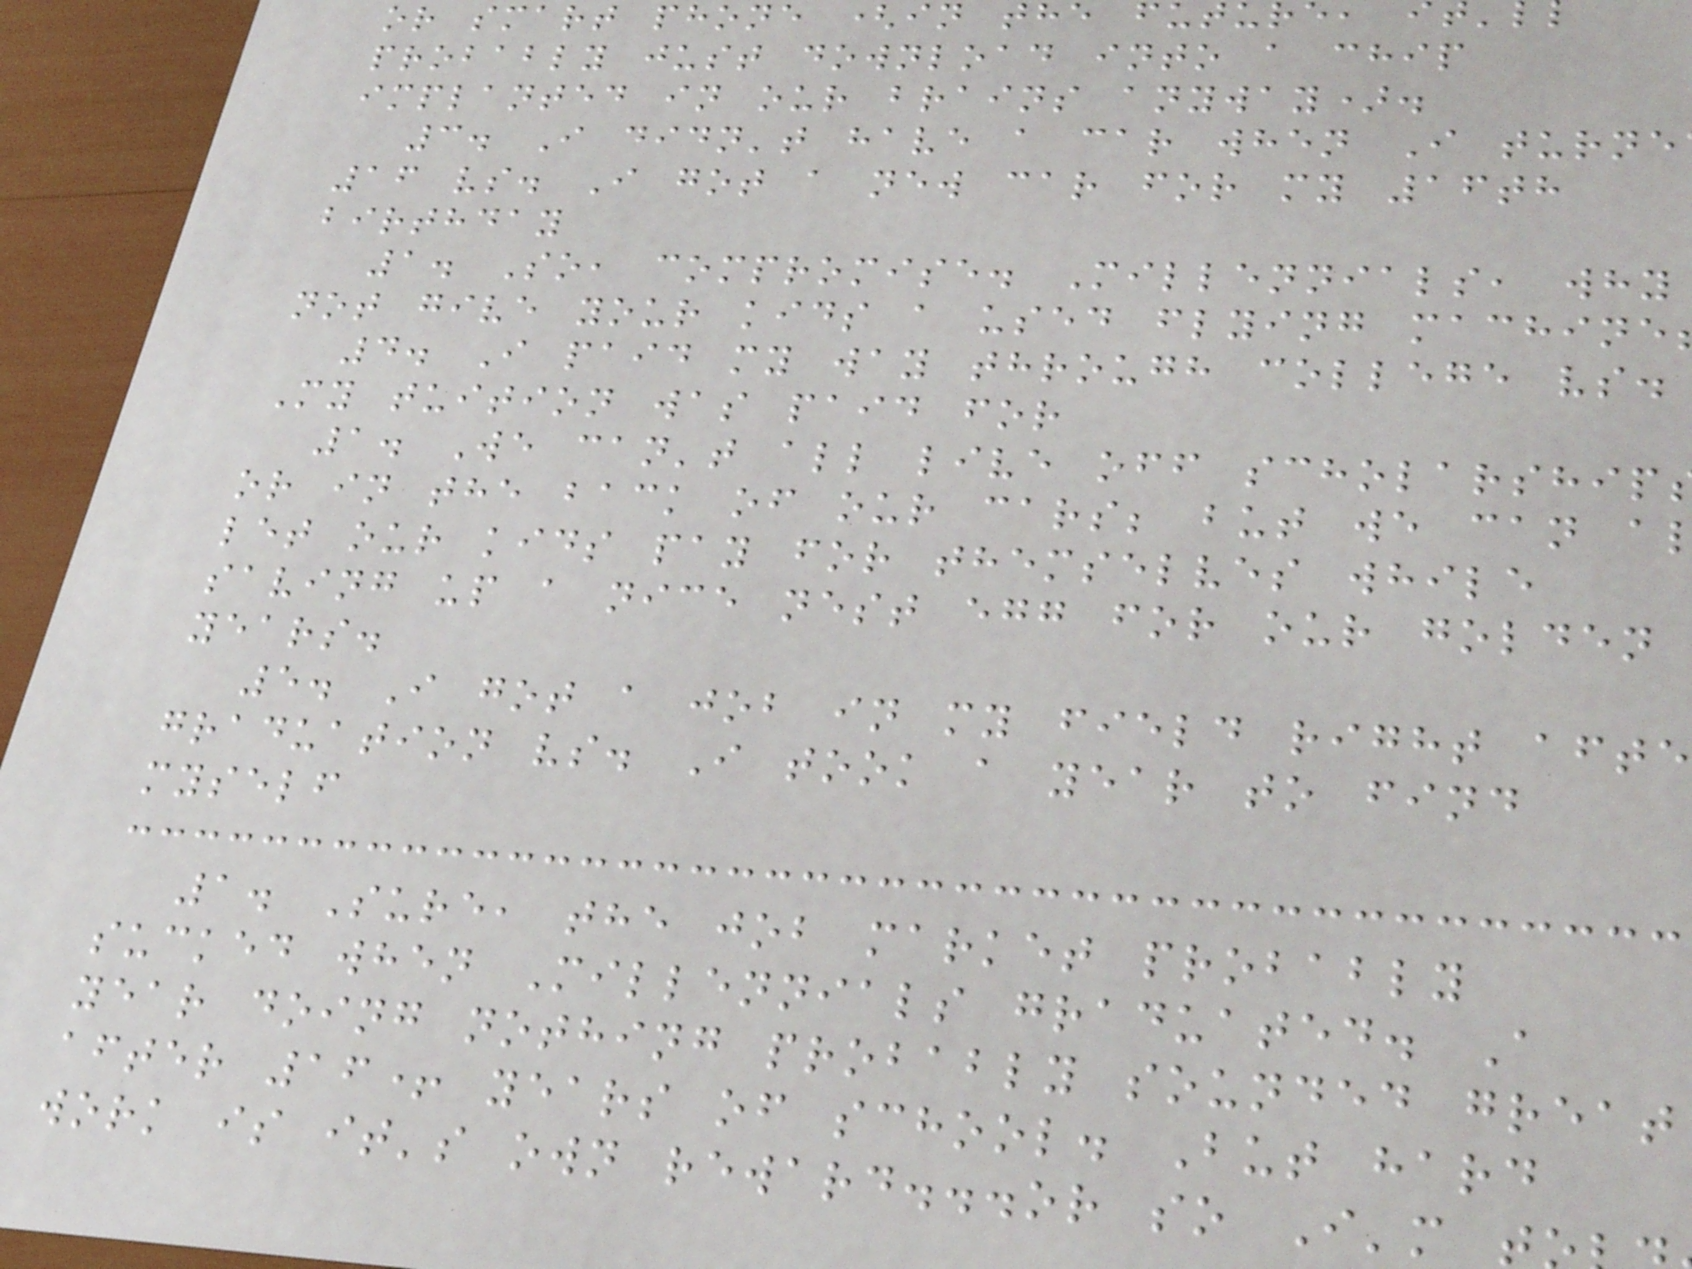or smart phone (in the f
probably just download into a chip
implanted in our brains anyway).
3. I didn't have a car when I turne
16 vs. I got a new car for my 16th
birthday
1. So, compromise. Millennials, why
not give your kids a used flying machine
4. I paid my way through college vs.
My tuition was paid for
1. We can't all live off scholarship
or in the back of our cars; but we can a
let our kids pay for themselves while
saving up a nice nest egg for our golden
years.
5. I got a job in my field right afte
graduation vs. I took a year to find
myself
1. Sure, the job market probably
sucked when Millennials graduated. A
year doing nothing probably sounded great
after 16+ years of school. But hard
work is it's own reward...or so I'm
